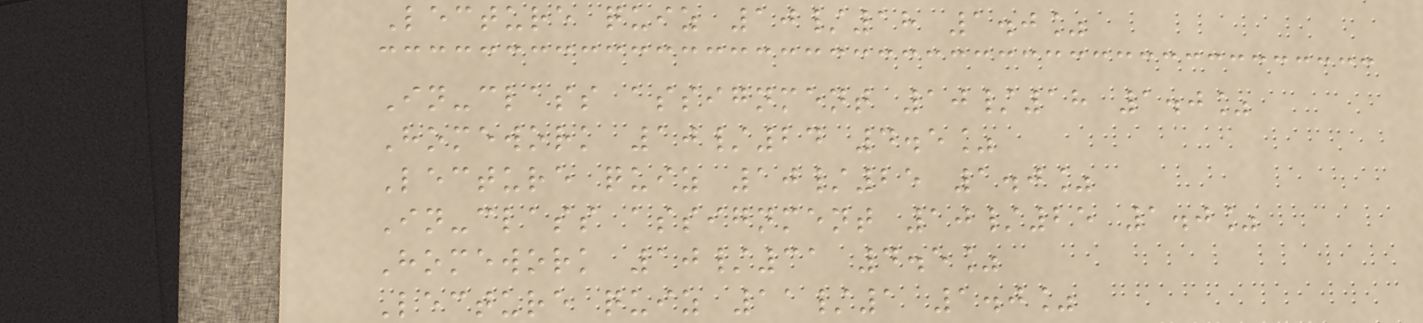Lecture quiz 10/18 1.0%
In-class assignment 10/18 1.0%
Homework 10/24 4.5%
Lecture quiz 10/25 1.0%
In-class assignment 10/25 1.0%
Homework 10/31 4.5%
Lecture quiz 11/1 1.0%
